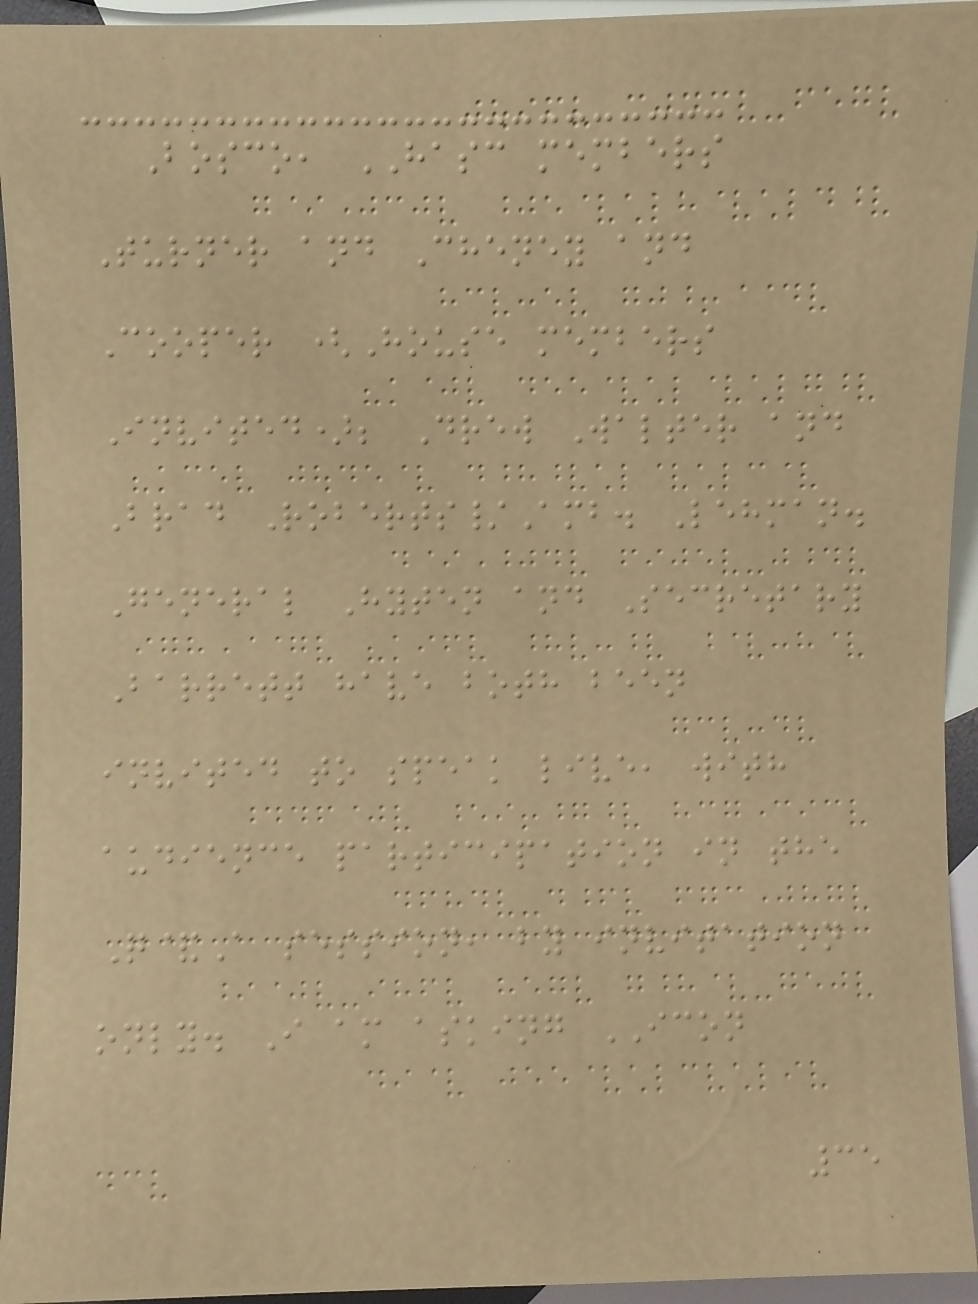Bosco, HASC members
Turner and Cheney and
Cooper (House members
Invited); Drew Walter and
Brad Roberts/Amb. Lehman.
General Hyten and Secretary
Barrett have both been
invited to speak live, with
audience participation in the
Q&A session, by invitation
only. I am asking ICON
35
